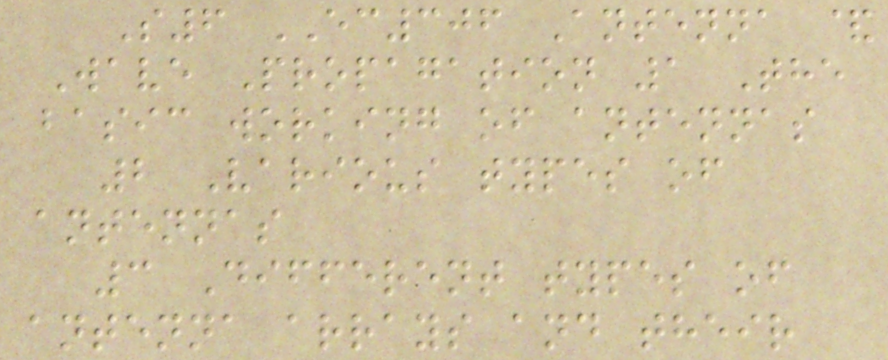S6 EC306 Antenna &
Wave Propagation 1 The
basic working of antennas
2 Various types of
antennas
3 Different types of
antenna arrays and their
